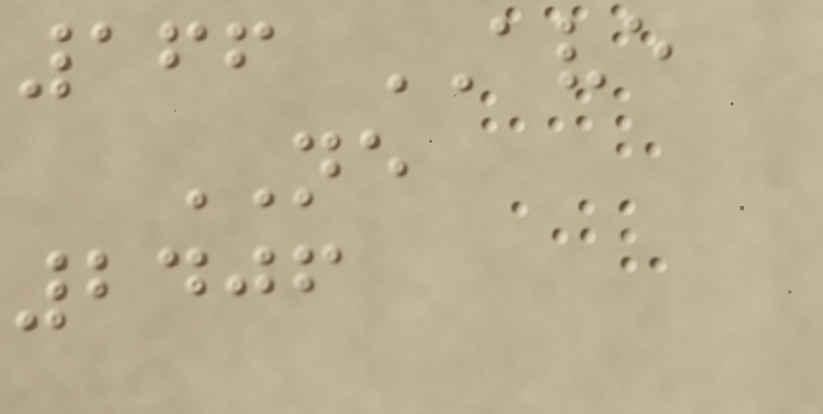166 AVE
NE
2406
